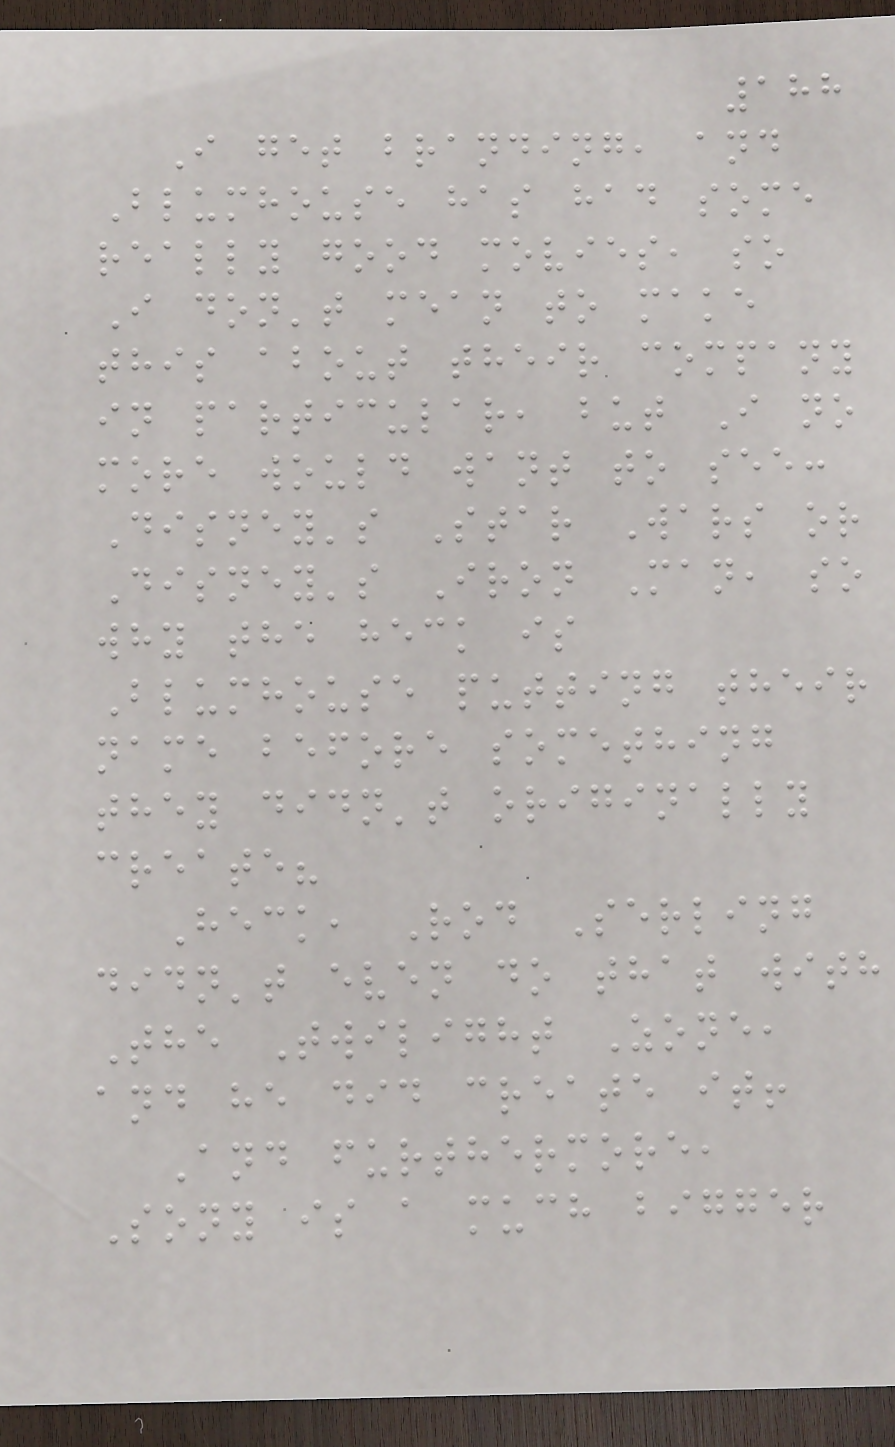188
I get branding, and
Blumhouse has had some
really good movies, so
I don't mean to make
this about their company
in particular, but I no
more would want to see:
Disney's Star Wars or
Disney's Iron Man, so
why the heck is
Blumhouse putting their
name before something
they didn't originally
create?
Heck, Rod Serling
didn't even do that with
The Twilight Zone,
and he did create it!
And furthermore,
Sony is a much bigger
